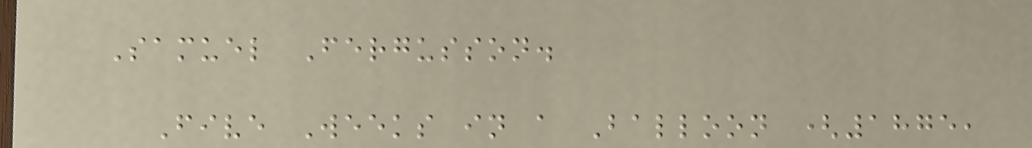Samuel Fergusson.
Five Weeks in a Balloon (1875,
